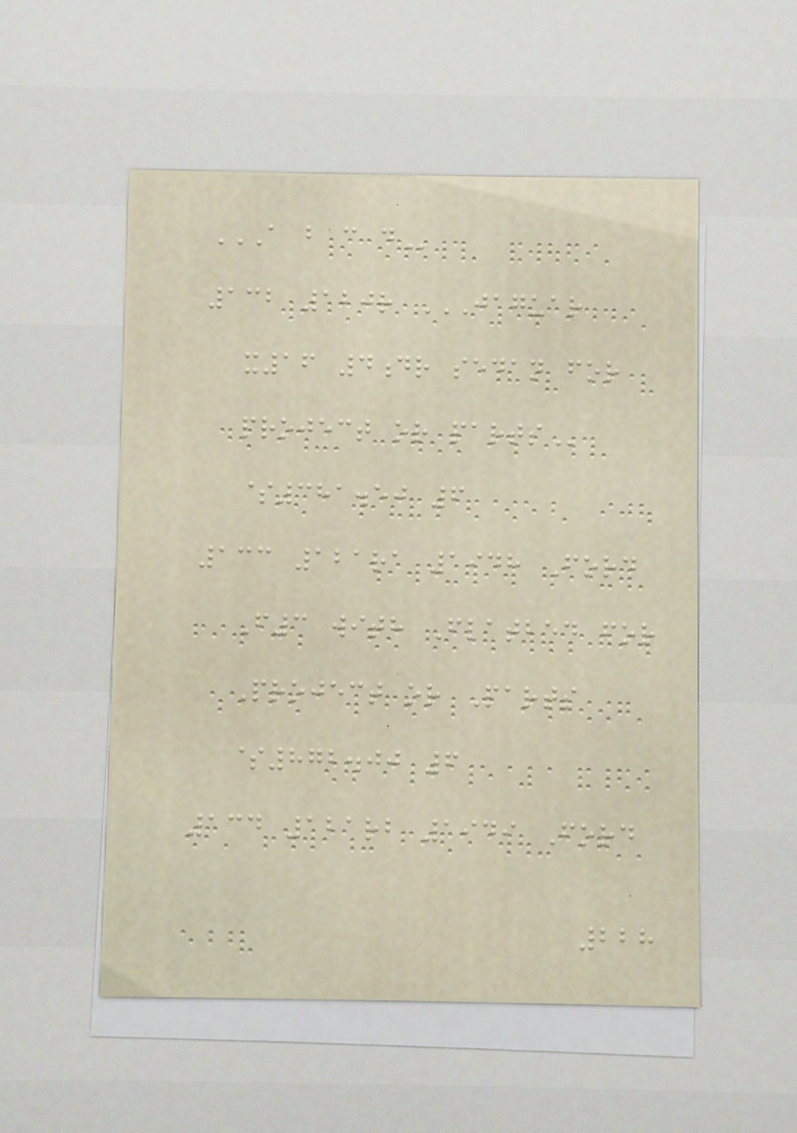A B C D
132 120r JAGUAR
X16 4DR SEDAN FOR
PROJECT OR PARTS
$381.50 6
133 121ra 1948 Ford
F3 with Flatbed for
Project or Parts
$872.00 6
134 121rb 1949 Ford
228
